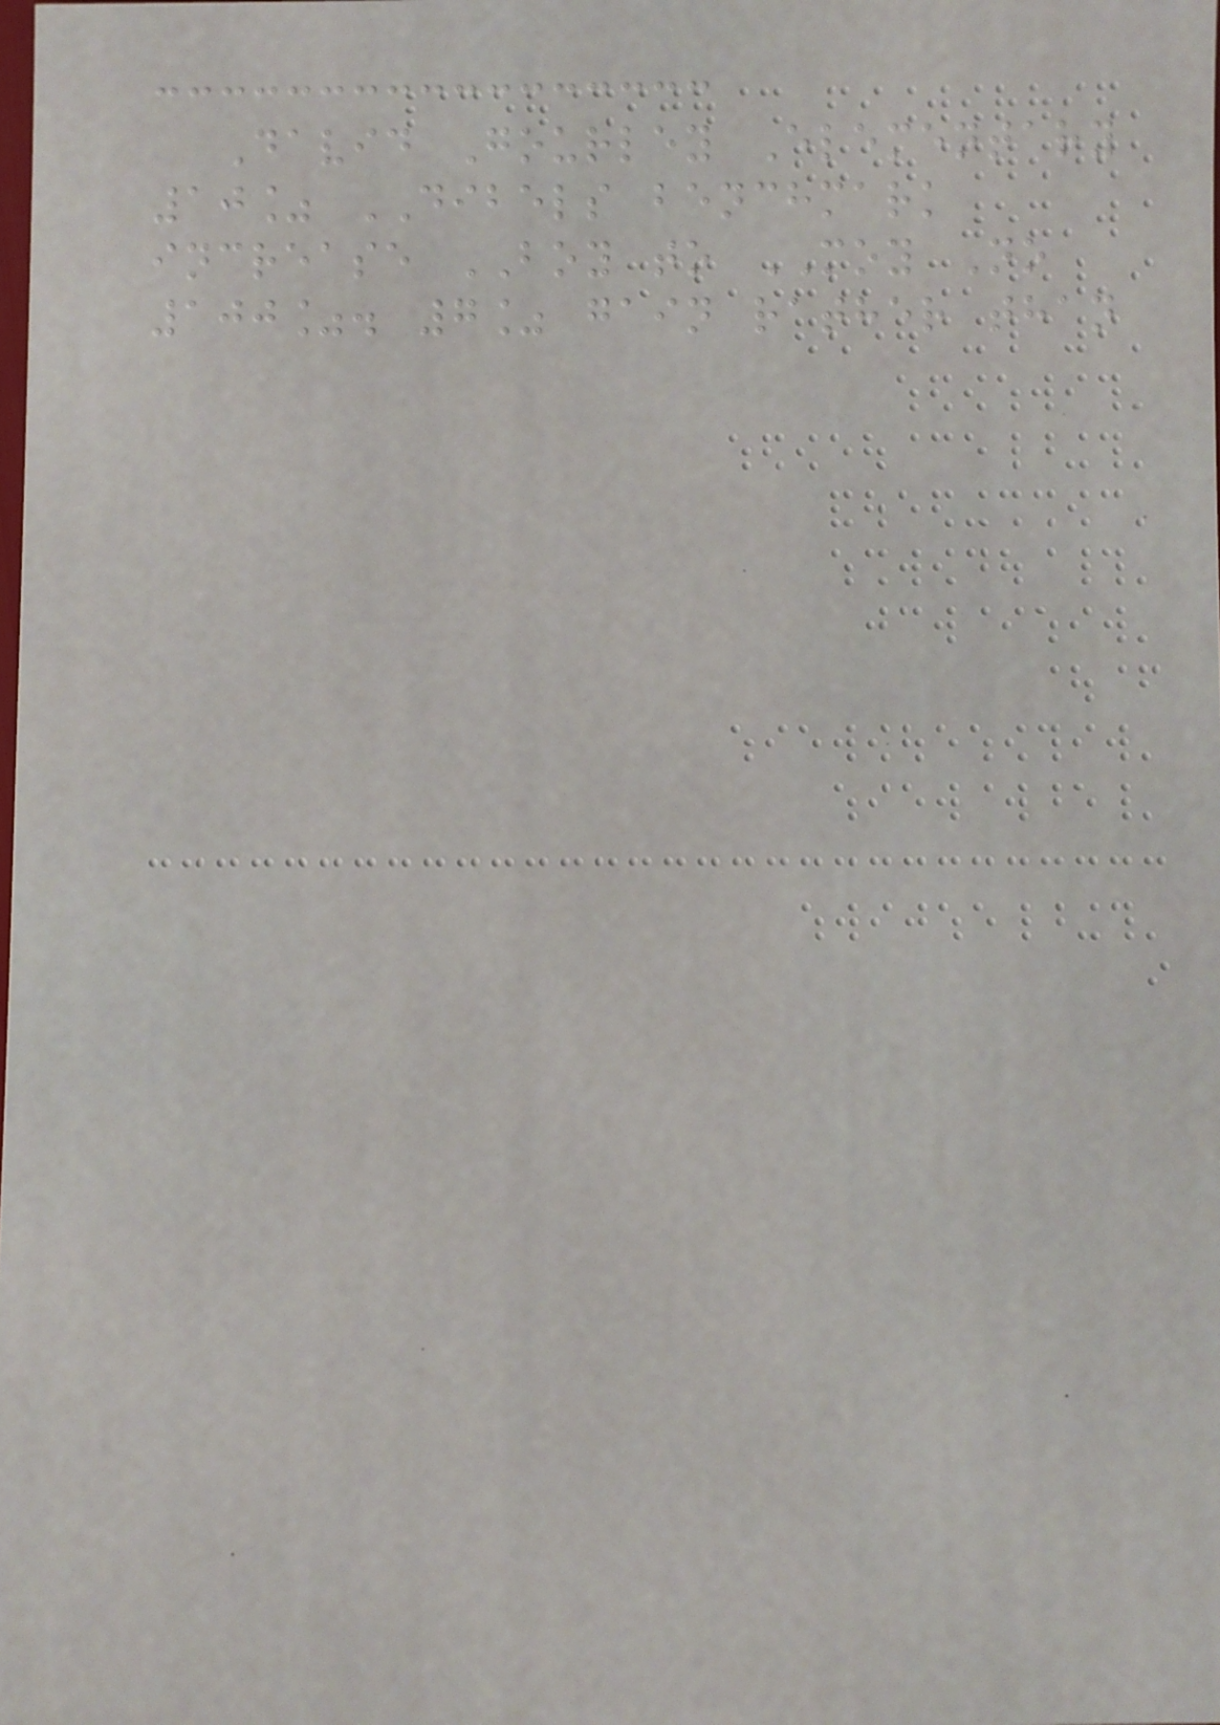David Gourley Elementary
10% DIBELS benchmark
increase BOY to MOY No
100%. 7% gain rather than
